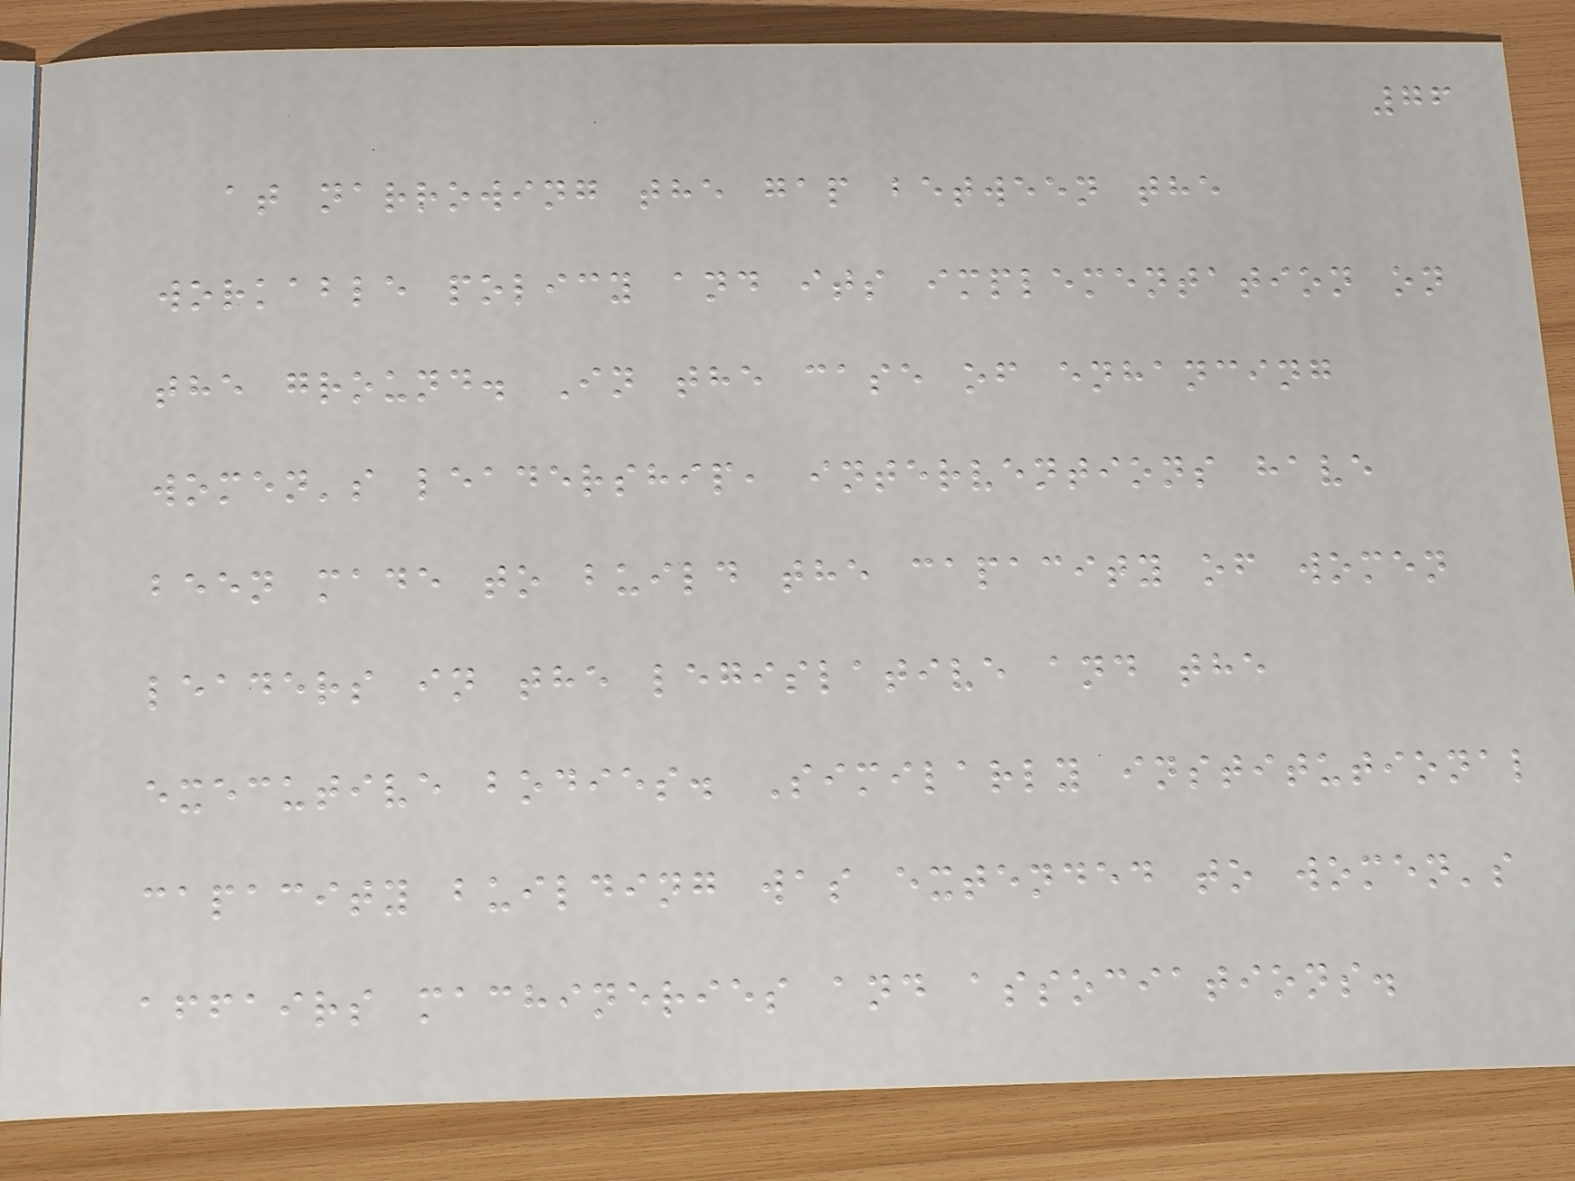76
at narrowing the gap between the
workable policy and its implementation on
the ground. In the case of enhancing
women's leadership, interventions have
been made to build the capacity of women
leaders in the legislative and the
executive bodies. Similarly institutional
capacity building was extended to women's
affairs machineries and associations.
